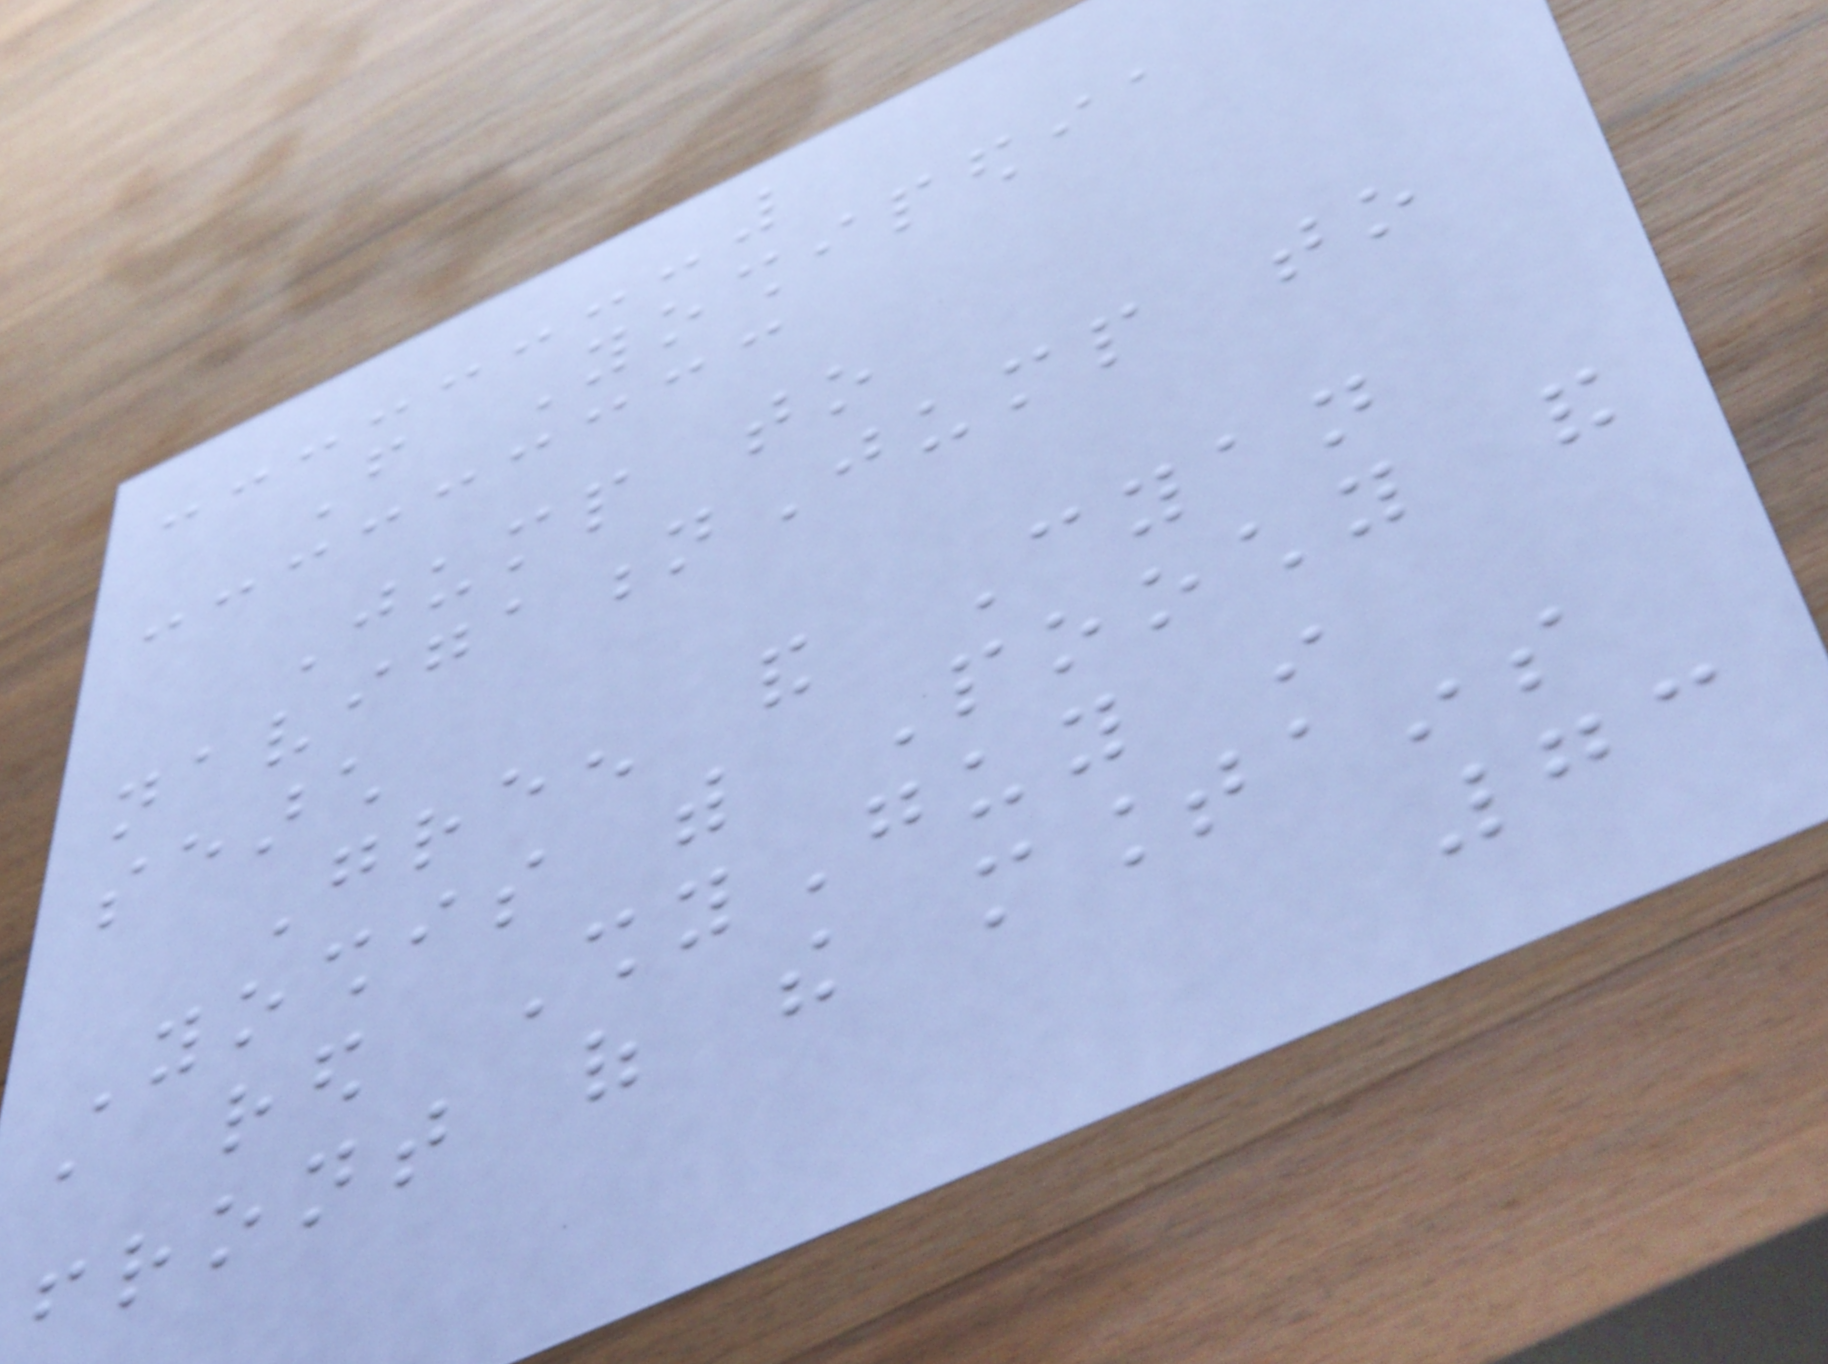From Yoshipedia
Jump to
navigationJump to
search
Green and Cyan
Yoshis with Poochy and
a red ShyGuy in
front of the mountains
73
